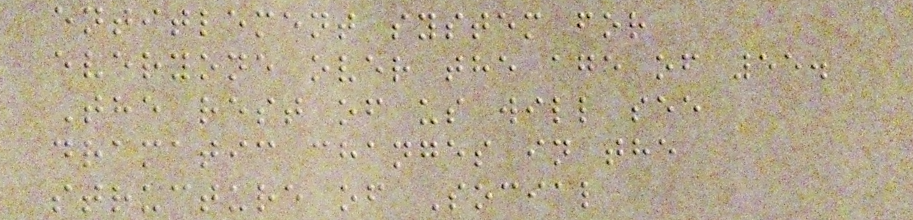entitlement system for
everyone over the age of 55.
The rest of us will see
dramatic changes in the
structure of Social
